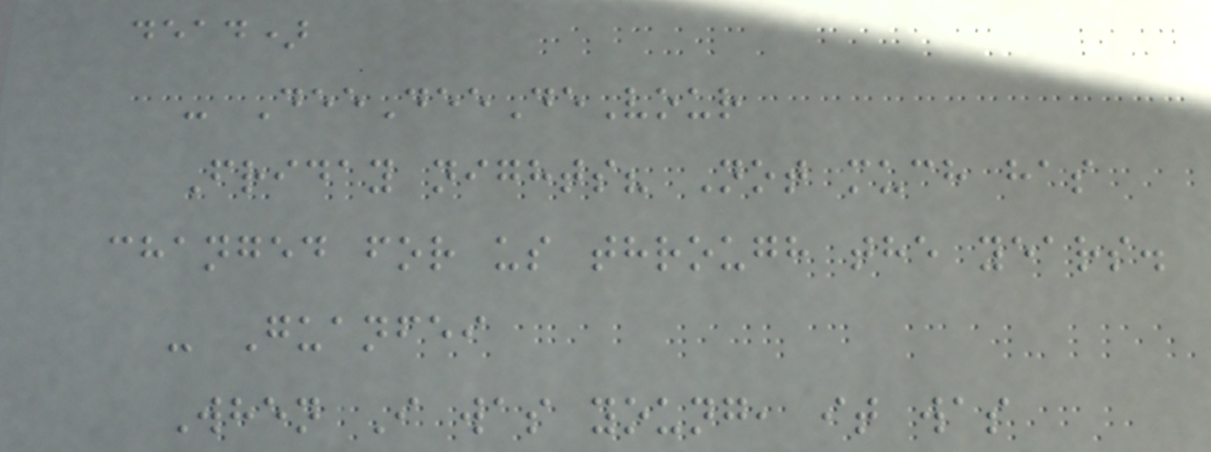dead)
- DeeDeeDeVour
Friday nights? Not much has
changed for us through the years.
- Guanfei
When I was young, it was
